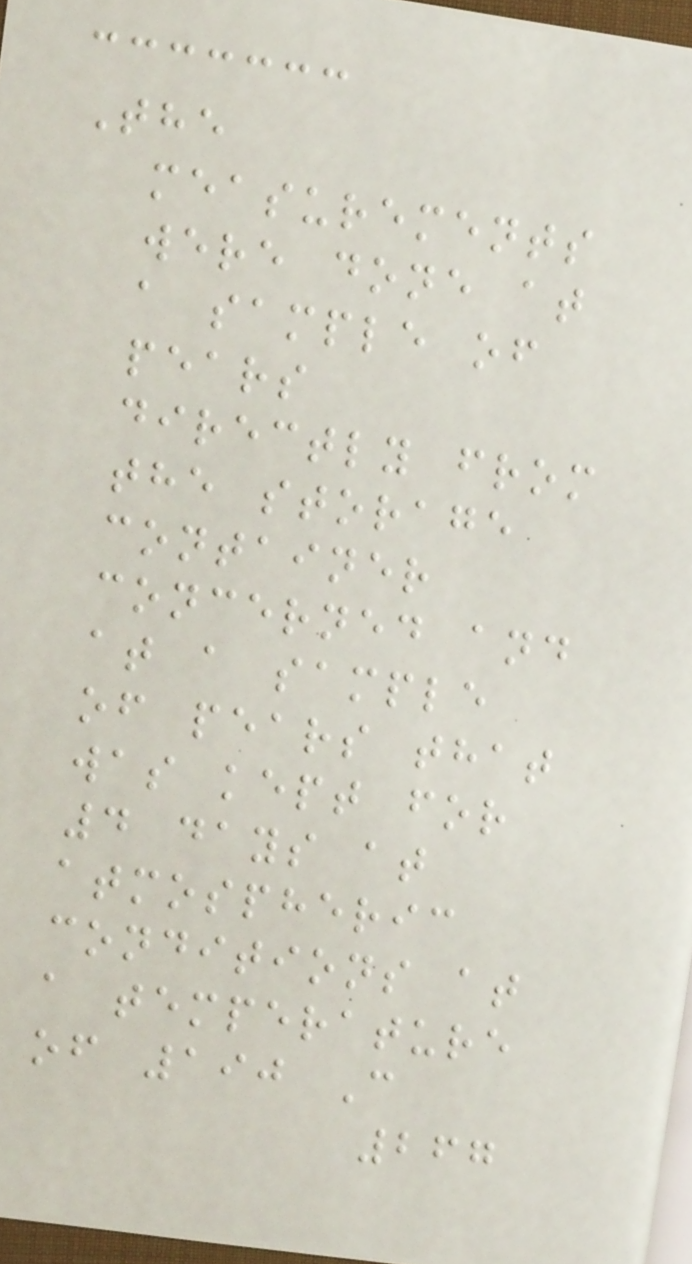The
measurements
were done at
a sample of
pears
directly from
the storage
container
concerned and
at a sample
of pears that
was kept for
4 days at
atmospheric
conditions at
a temperature
of 190 C
267
